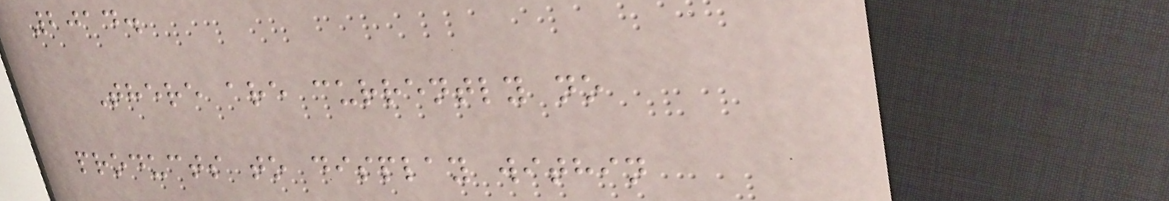2014.
There are currently no
products to display within
